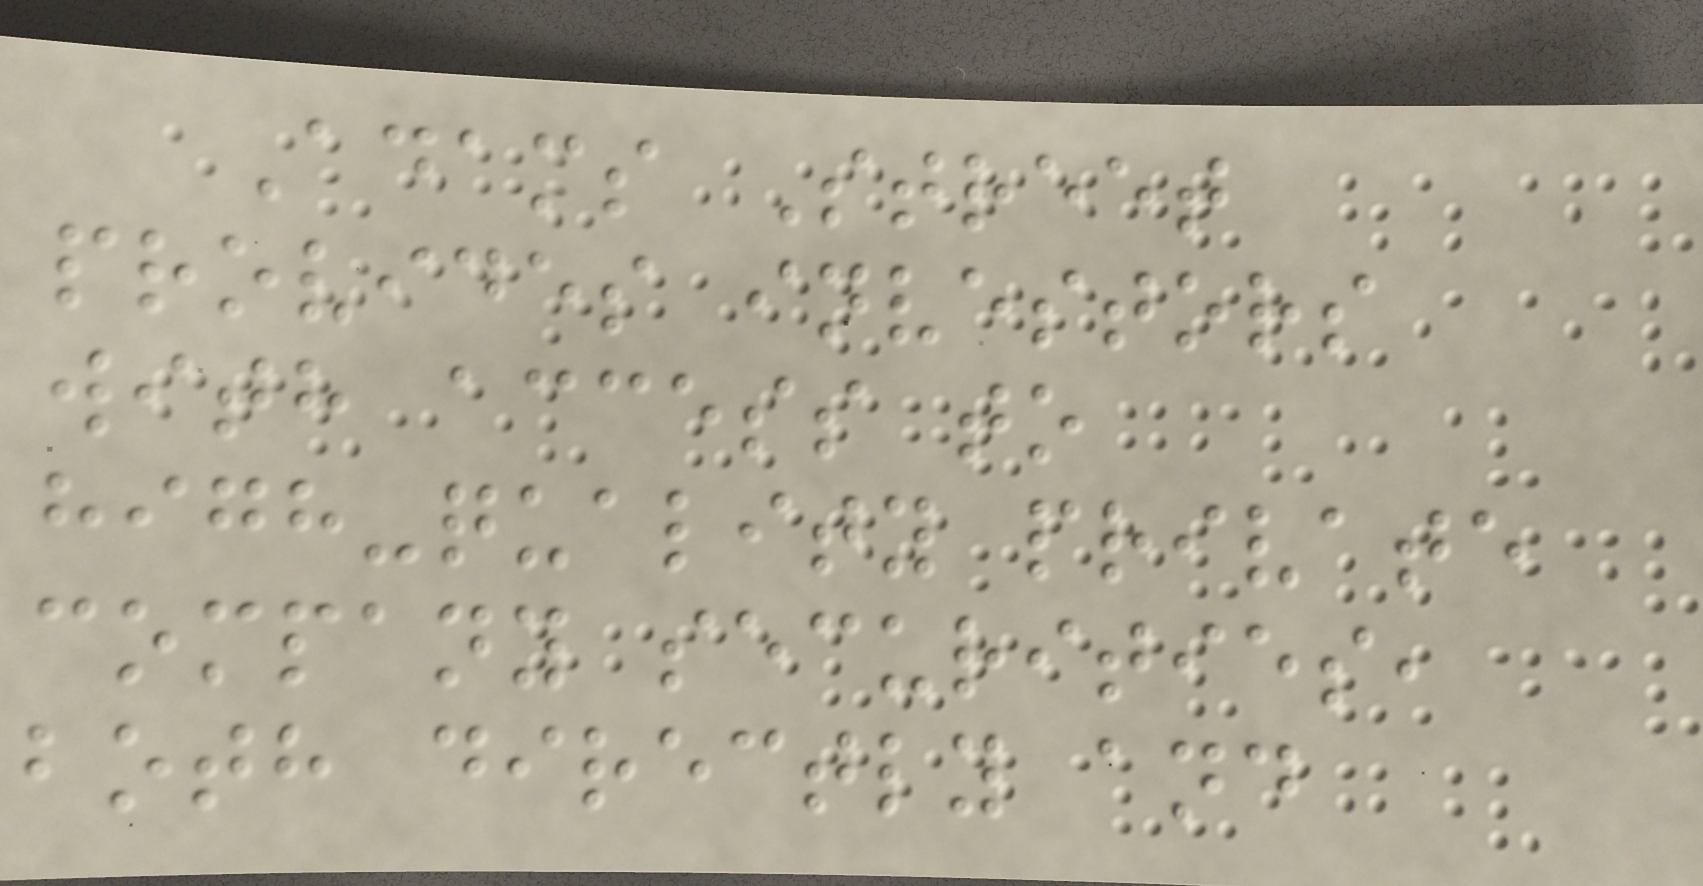Adams Street
provides investors
with access to
high-quality private
company securities,
both directly and
